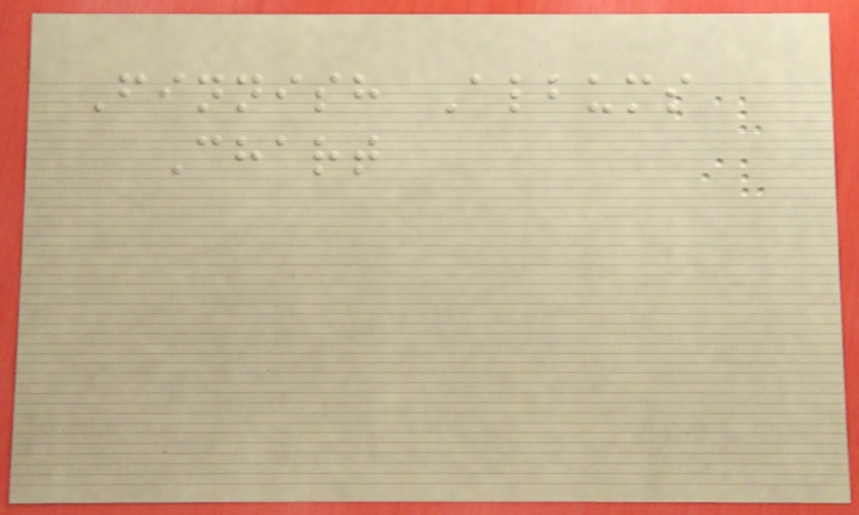Finnish Albums
Chart
